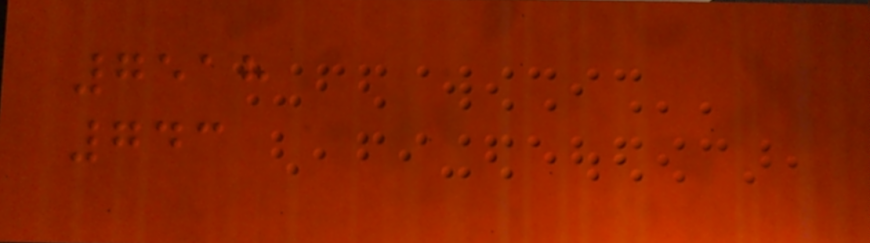7518
743
